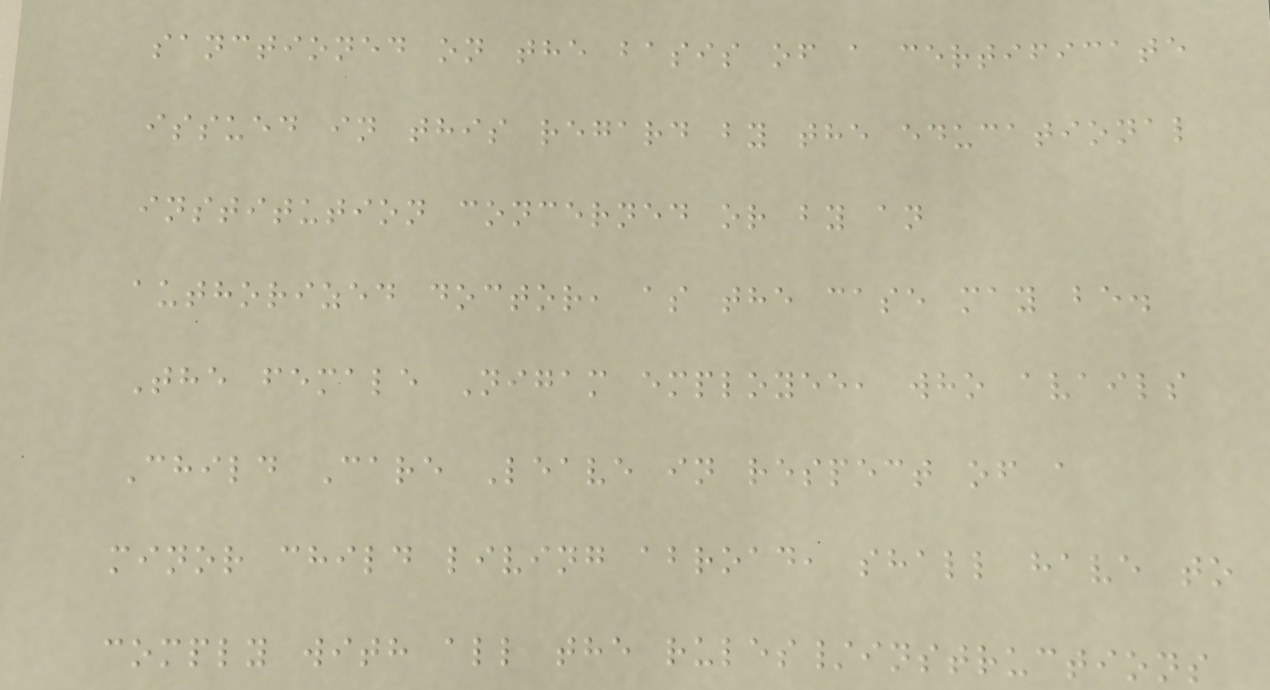sanctioned on the basis of a certificate
issued in this regard by the educational
institution concerned or by an
authorized doctor, as the case may be.
The female Nigam employee, who avails
Child Care Leave in respect of a
minor child living abroad, shall have to
comply with all the rules/instructions
